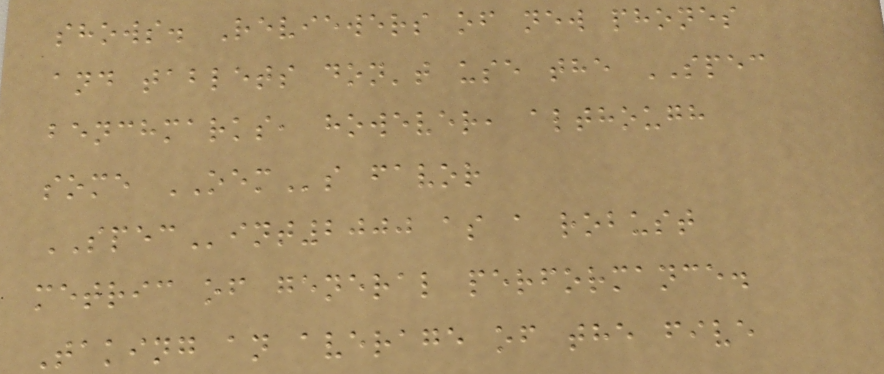shows. Reviewers of new phones
and tablets don't use the SPEC
benchmarks, however, although
some OEMs favor
SPECint2000 as a robust
metric of general performance.
Taking an average of the five
